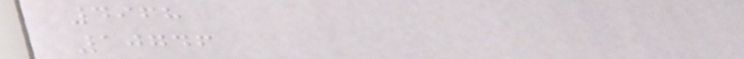4968
10746
